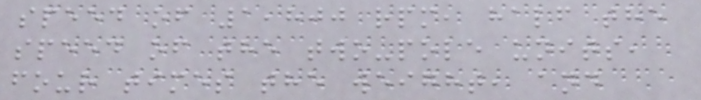speed of 1,800 rpm, half the
speed of the two-pole units,
four times the weight, and
